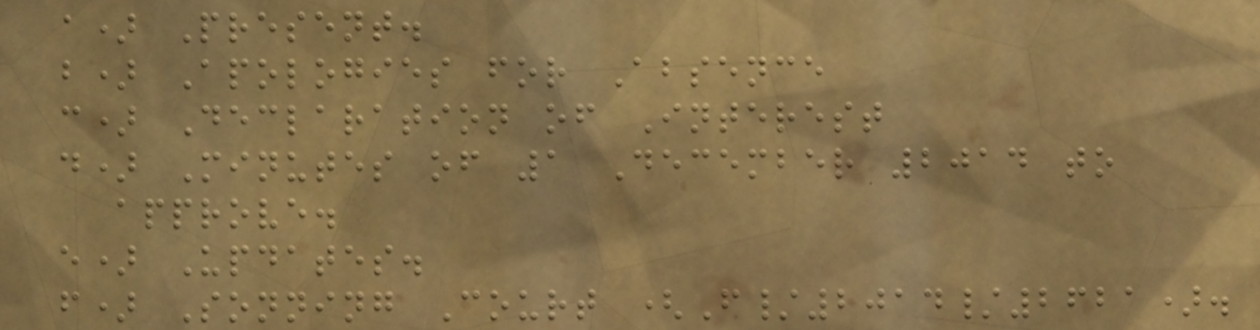a) Present.
b) Apologies for Absence
c) Declaration of Interest
d) Minutes of 1 December 2014 to
approve.
e) Updates.
f) Sonning Court (F/2014/2621).
